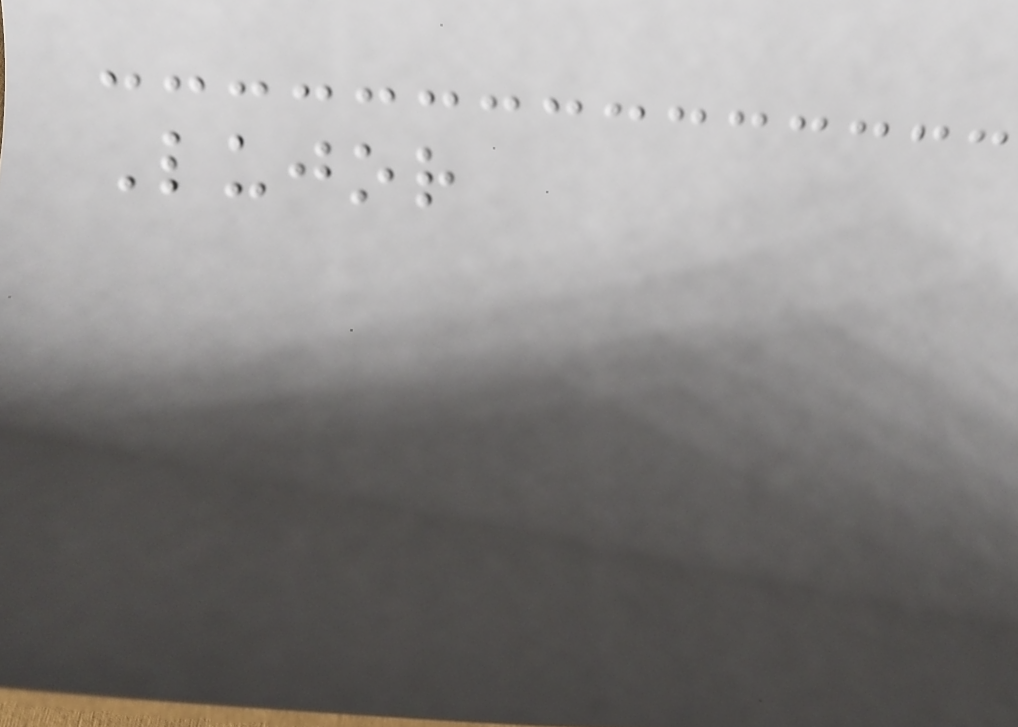Lujor
